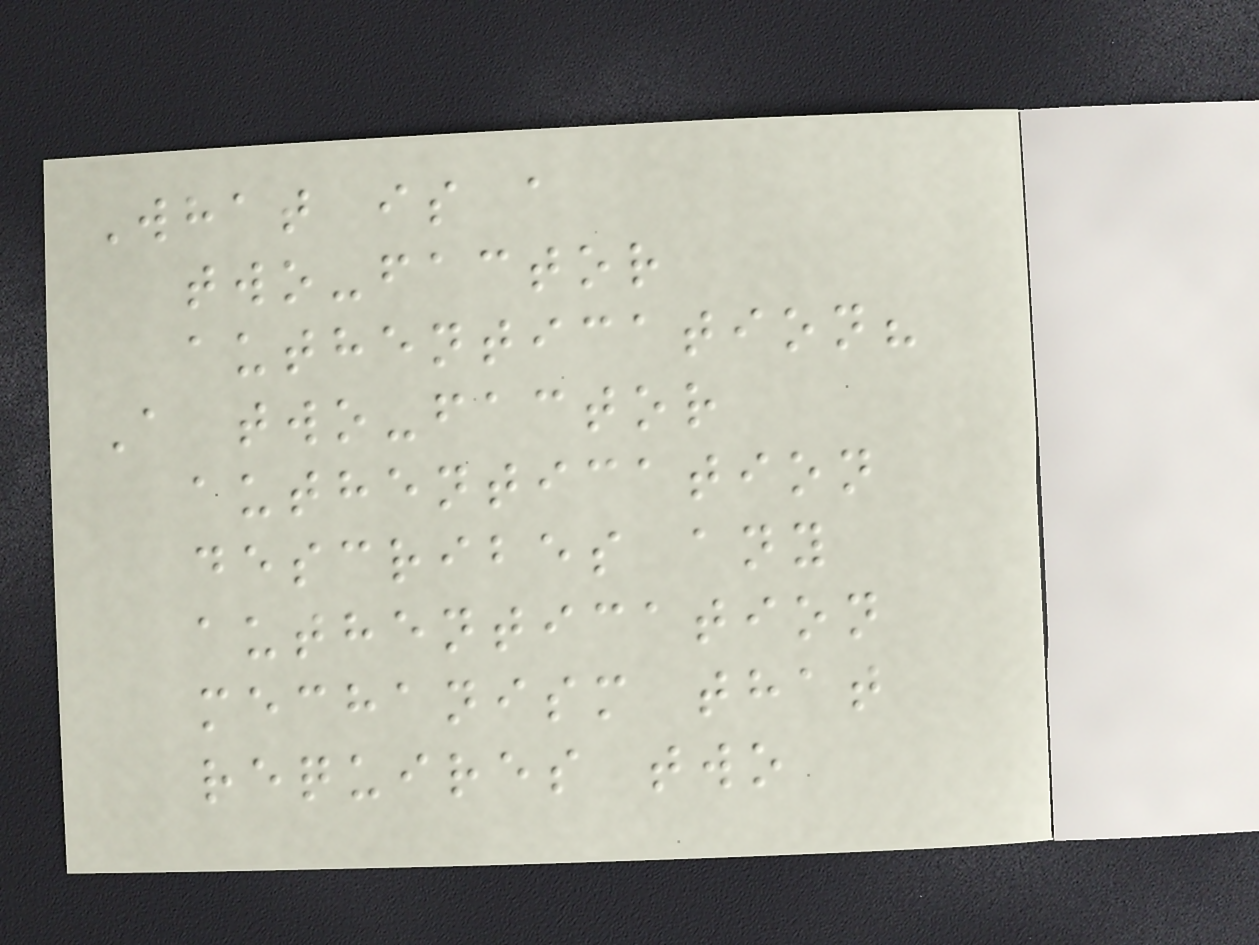What is a
two-factor
authentication?
A two-factor
authentication
describes any
authentication
mechanism that
requires two
